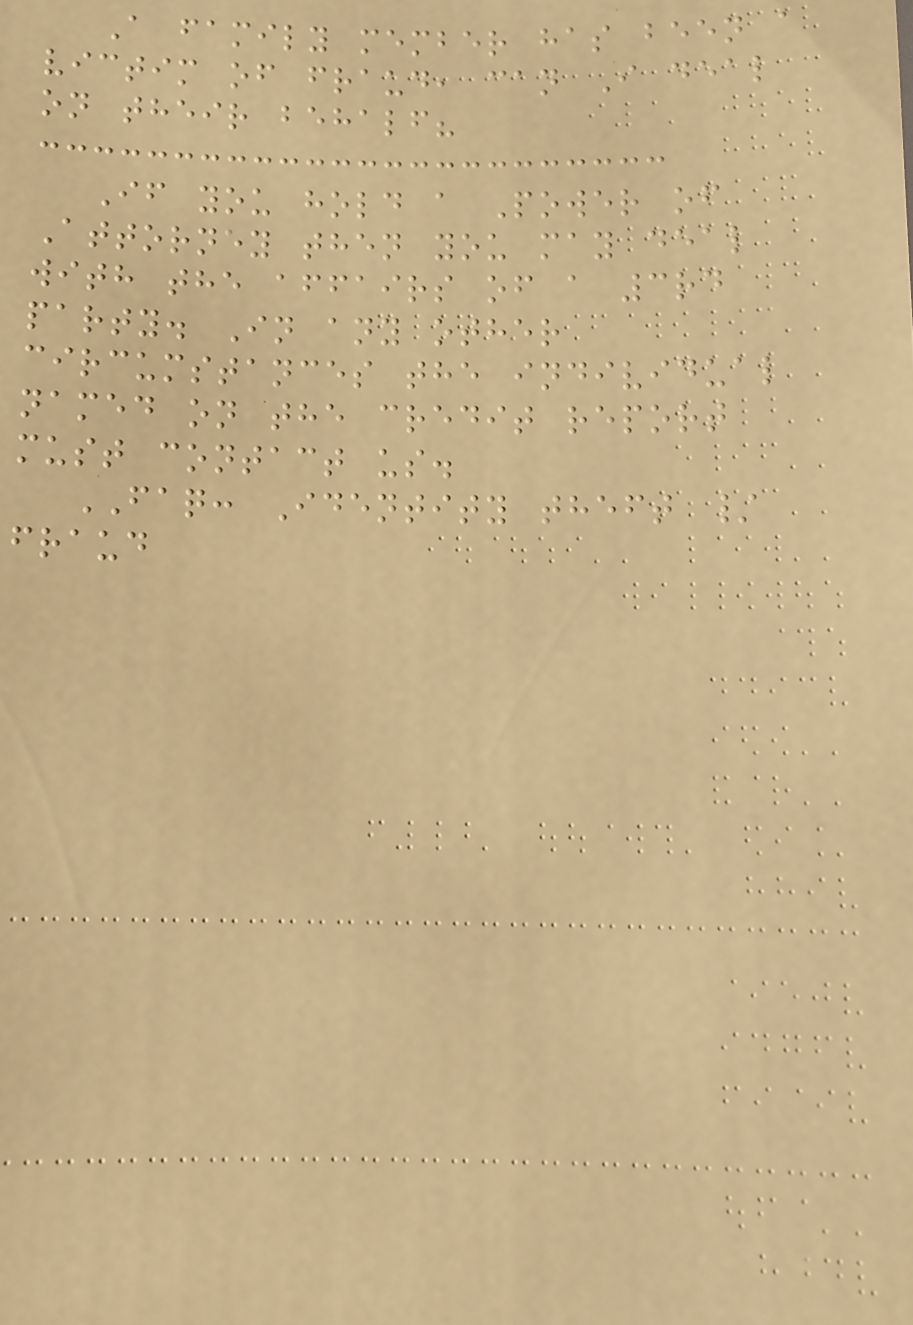A family member has been a
victim of fraud, can I deal
on their behalf?
If you hold a Power of
Attorney then you may deal
with the affairs of a 3rd
party. In any other
circumstances the individual
named on the credit report
must contact us.
FAQ: Identity theft /
fraud
